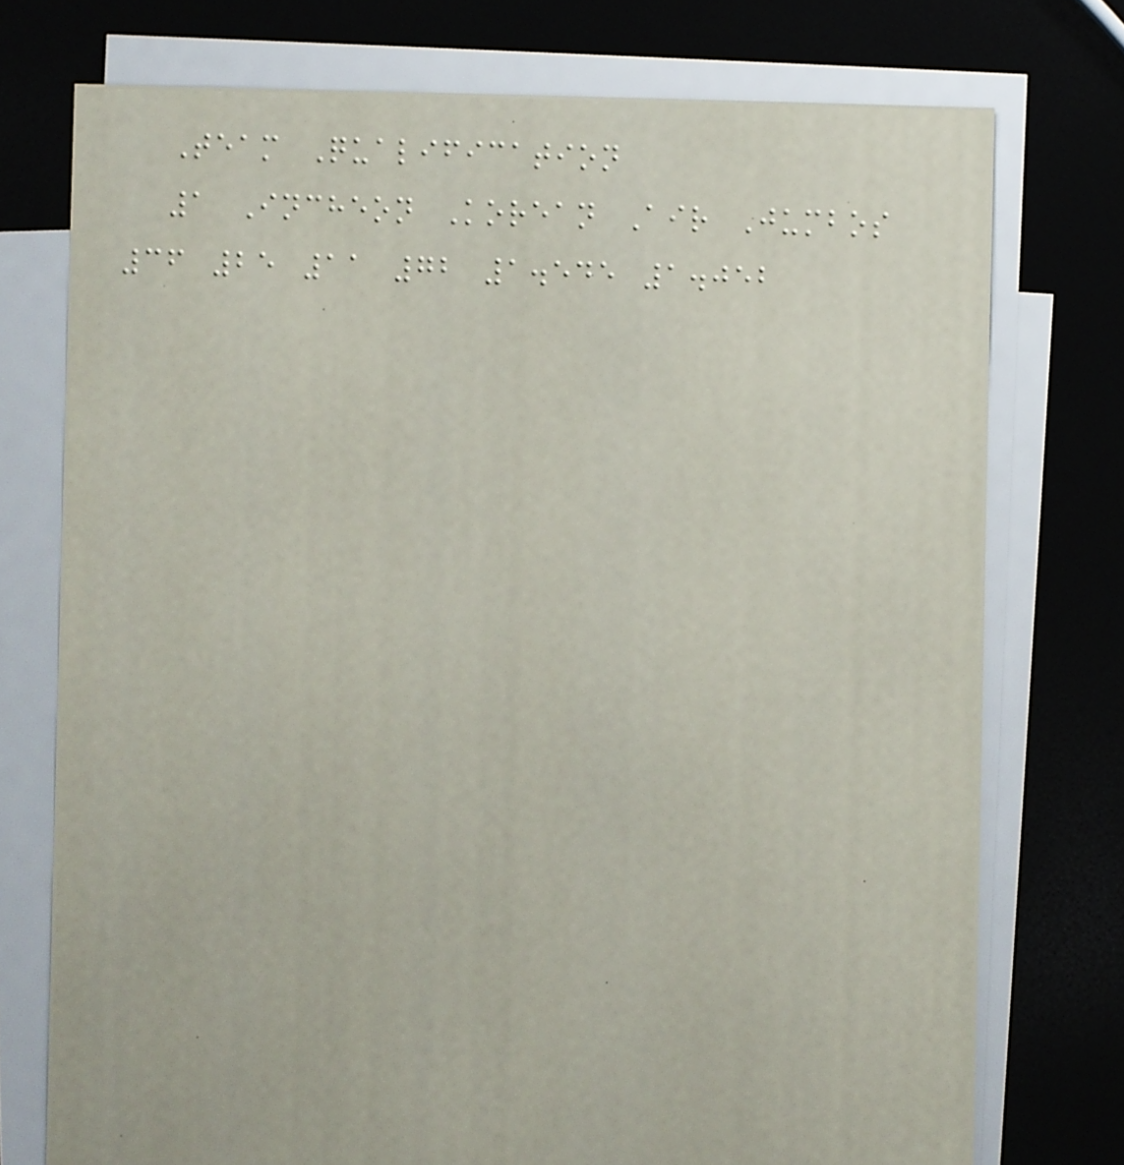Team Qualification
1 Incheon Korean Air Jumbos
36 25 11 72 1.545 1.052
